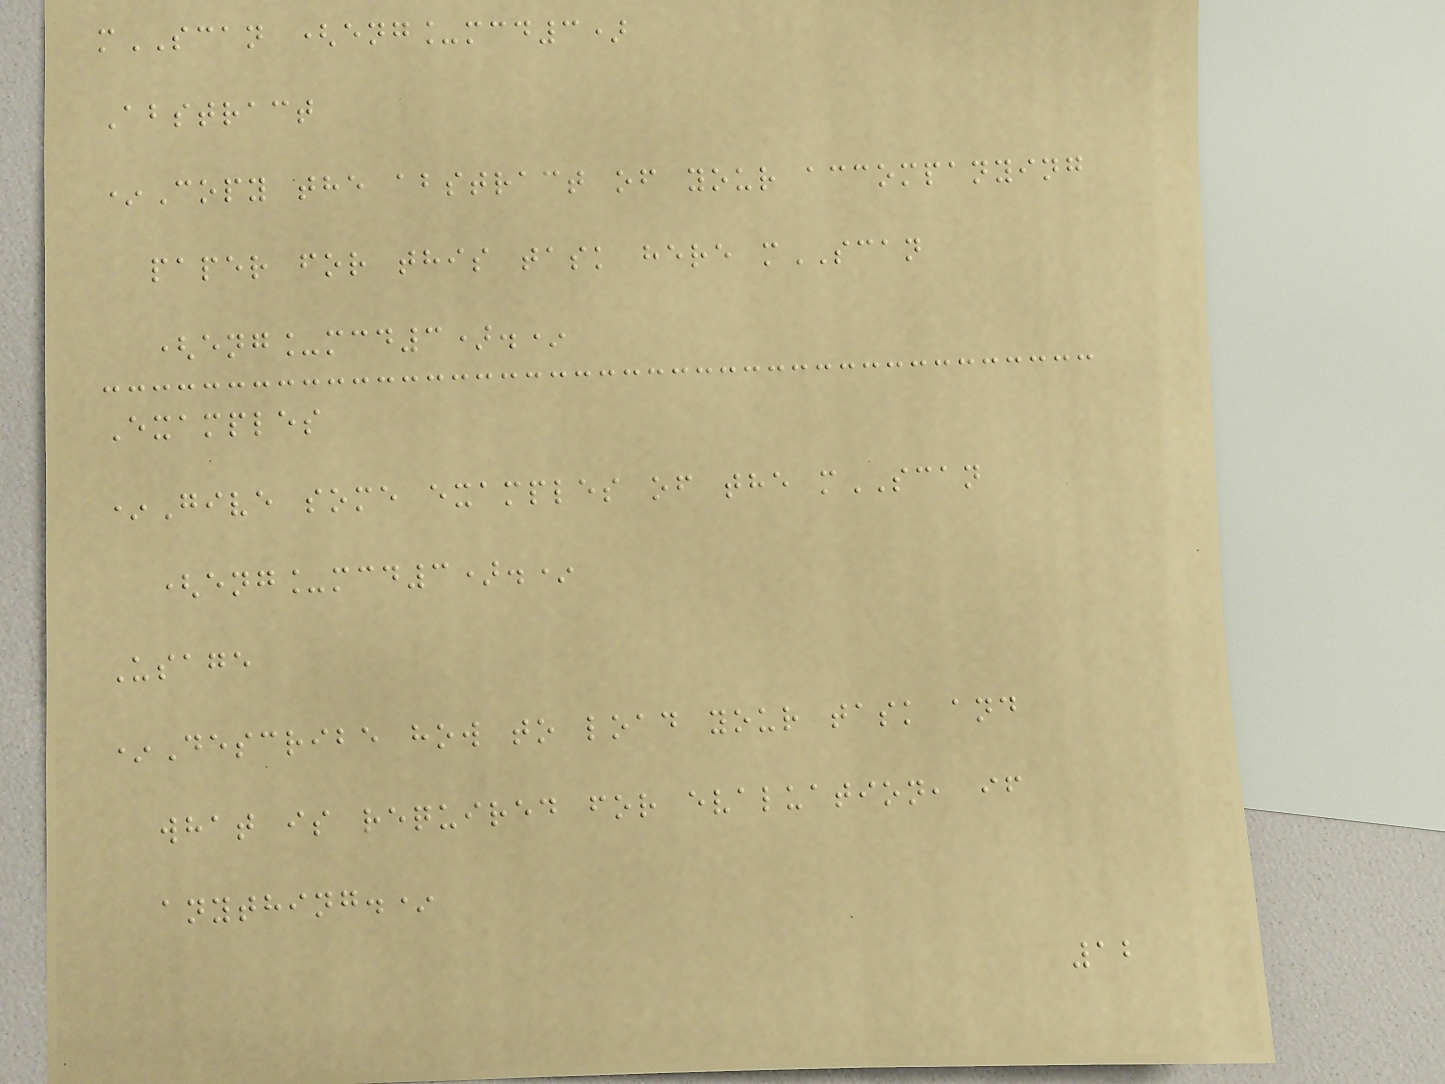mSCAN (eng_mcd3)
Abstract
*Copy the abstract of your accompanying
paper for this task here mSCAN
(eng_mcd3).*
Examples
*Give some examples of the mSCAN
(eng_mcd3).*
Usage
*Describe how to load your task and
what is required for evaluation, if
anything.*
12
